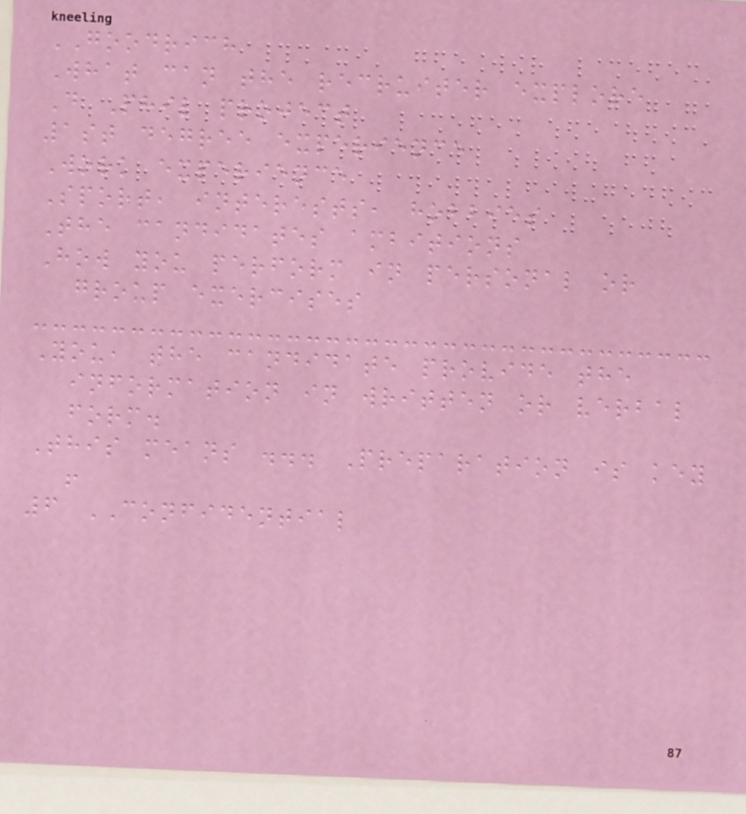GOODRICH
What can the recruiter explore
D Phil project
1st degree experience
Work experience
Sport, interests, hobbies
The candidates ambitions
How you perform in personal or
group exercises
You, the candidate provide the
information in written or verbal
form.
This means ... Preparation is key
!
6 CONFIDENTIAL
